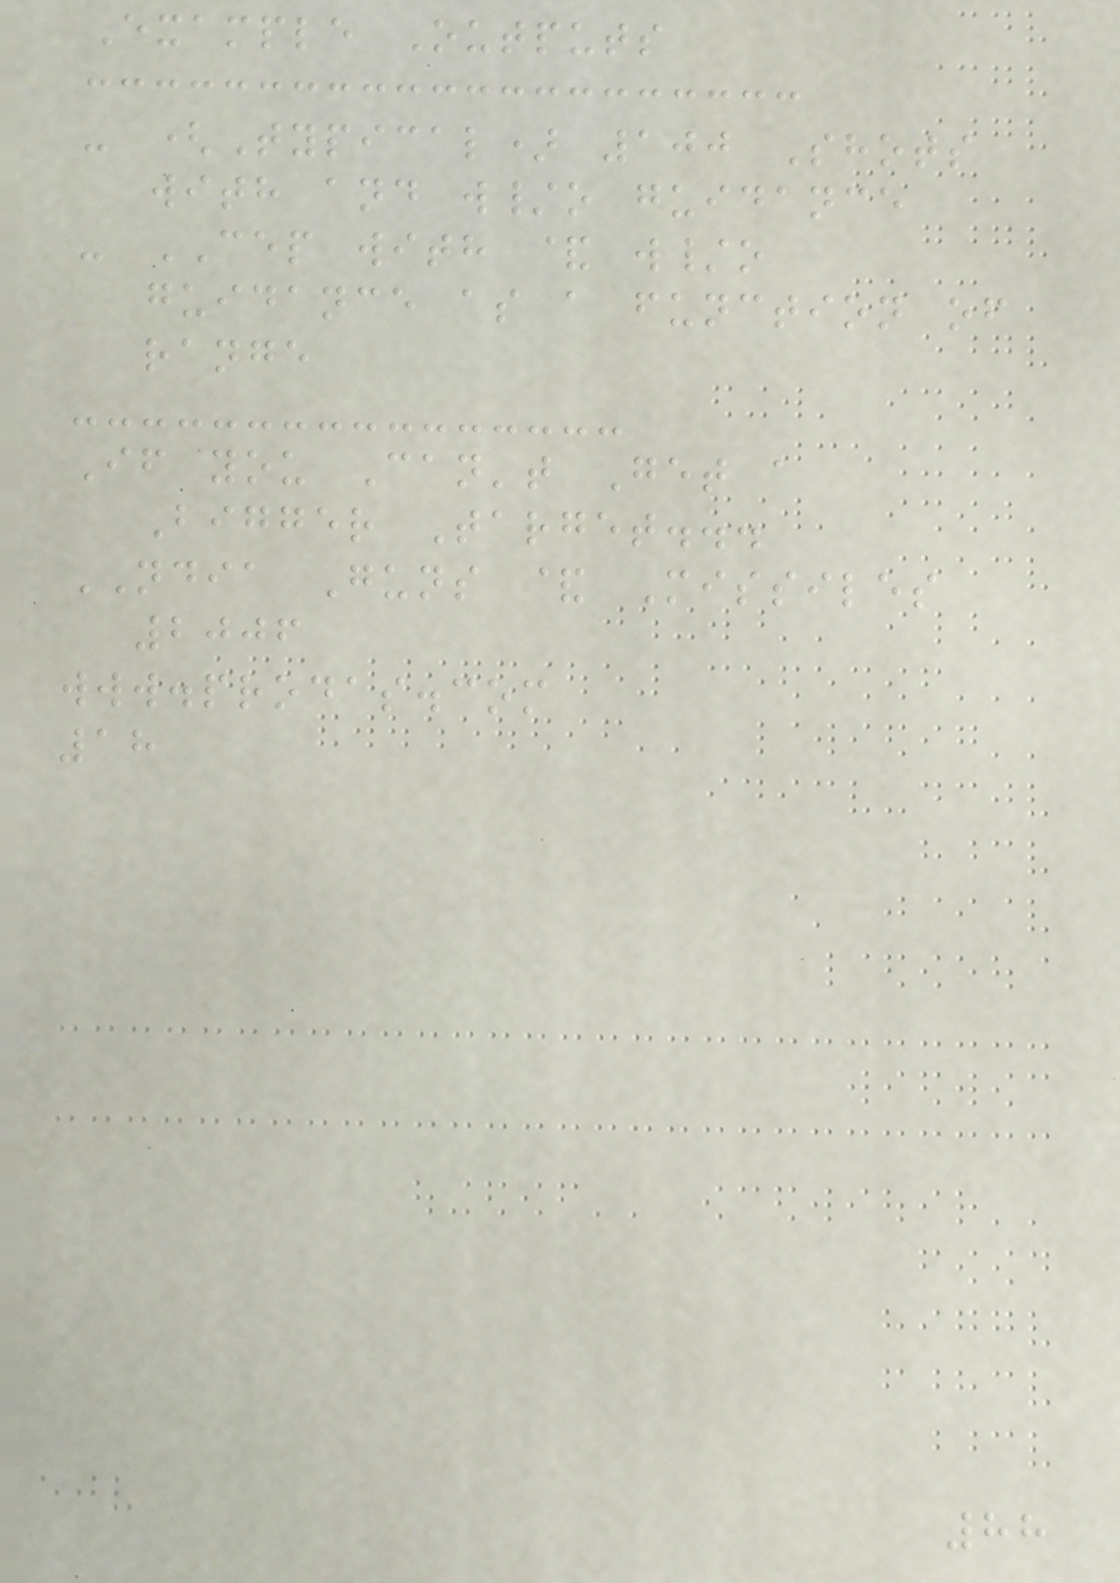Example Outputs
- (Typical) 100 Shots
with and w/o guidance
- CEP with & w/o
guidance as a function of
range
If you Can't Get a
Bigger Target...
NDIA Guns & Missiles
2006
www.prodas.com
18
88
